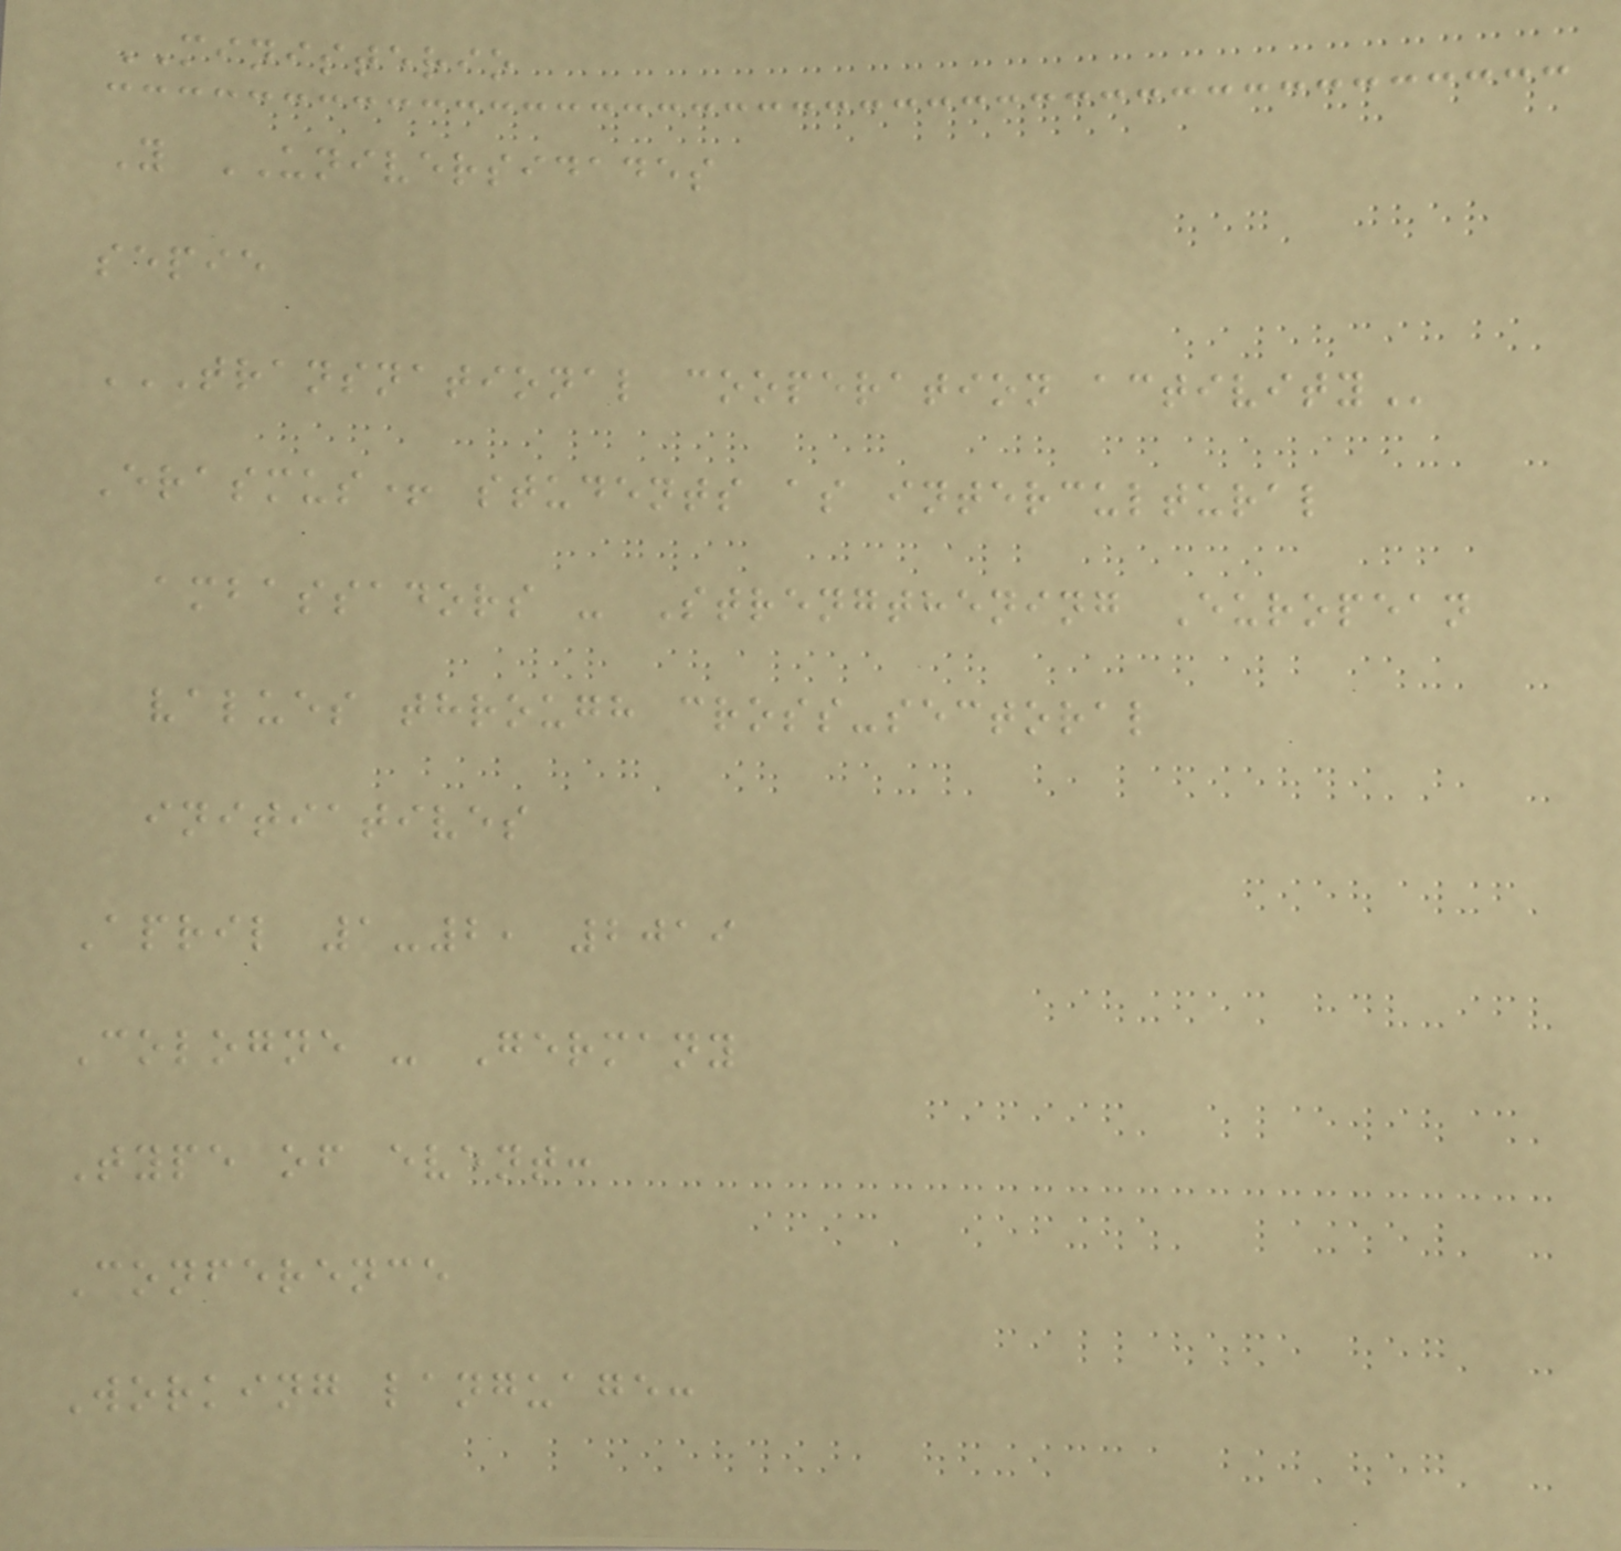MINISTERIO
Y UNIVERSIDADES
sepie
TRANSNATIONAL COOPERATION ACTIVITY
Erasmus+ students as intercultural
ambassadors - Strengthening European
values through cross-sectoral
initiatives
April 1-2, 2019
Cologne - Germany
Type of event:
Conference
Working language:
